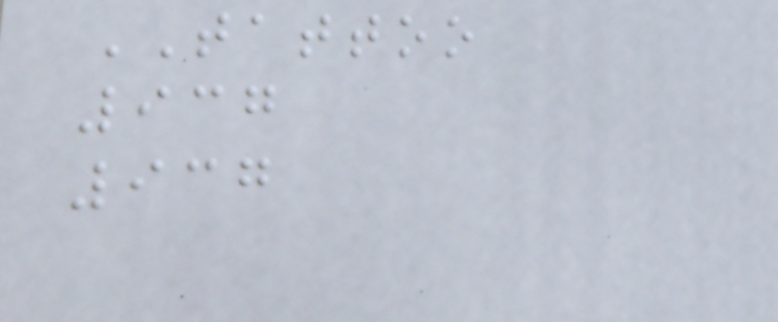TATTOO
937
937
